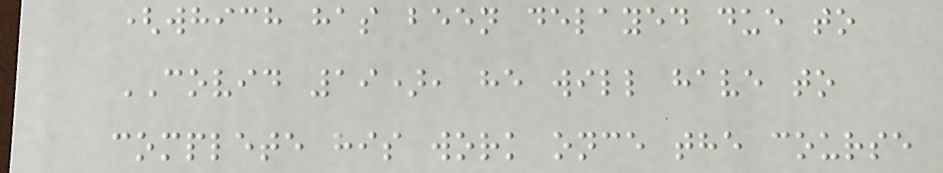(which has been delayed due to
COVID 19), he will have to
complete his work once the course
